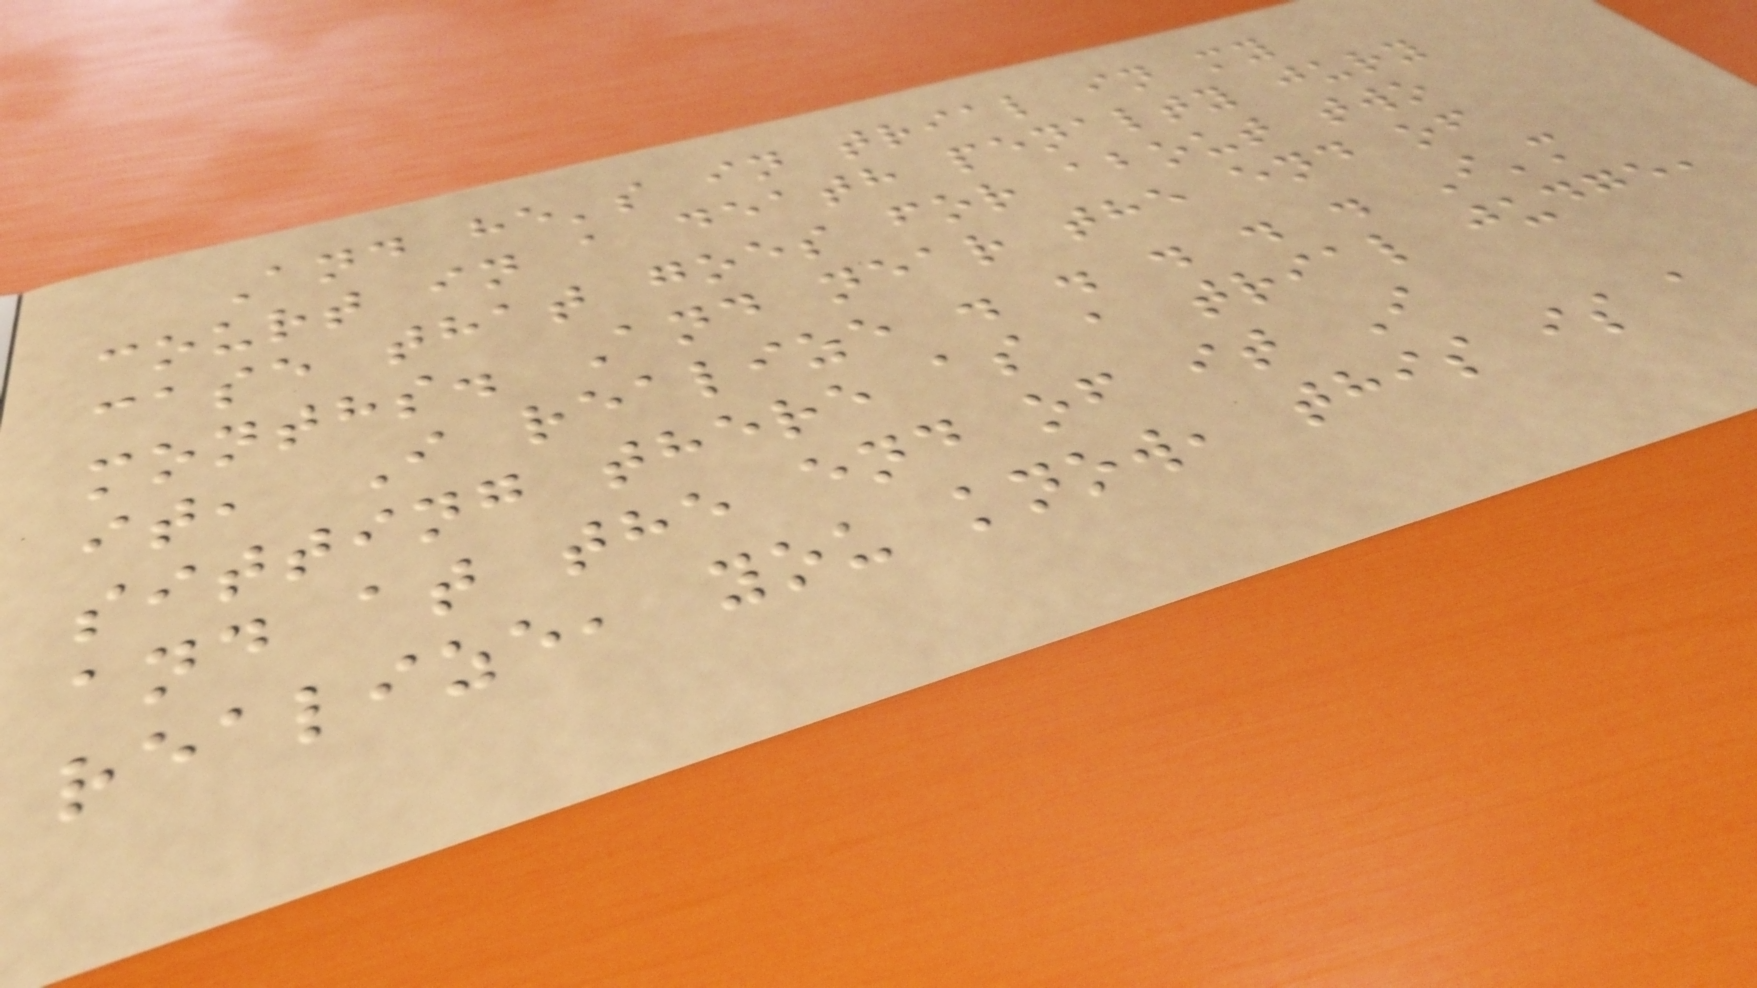And he's in trial in my
court in a death penalty jury
case that goes for about two
months. And near the end of
it, I realize . . . . . I'm
sitting there as a trial judge,
and at the end of it I
realize, you know, this is a
